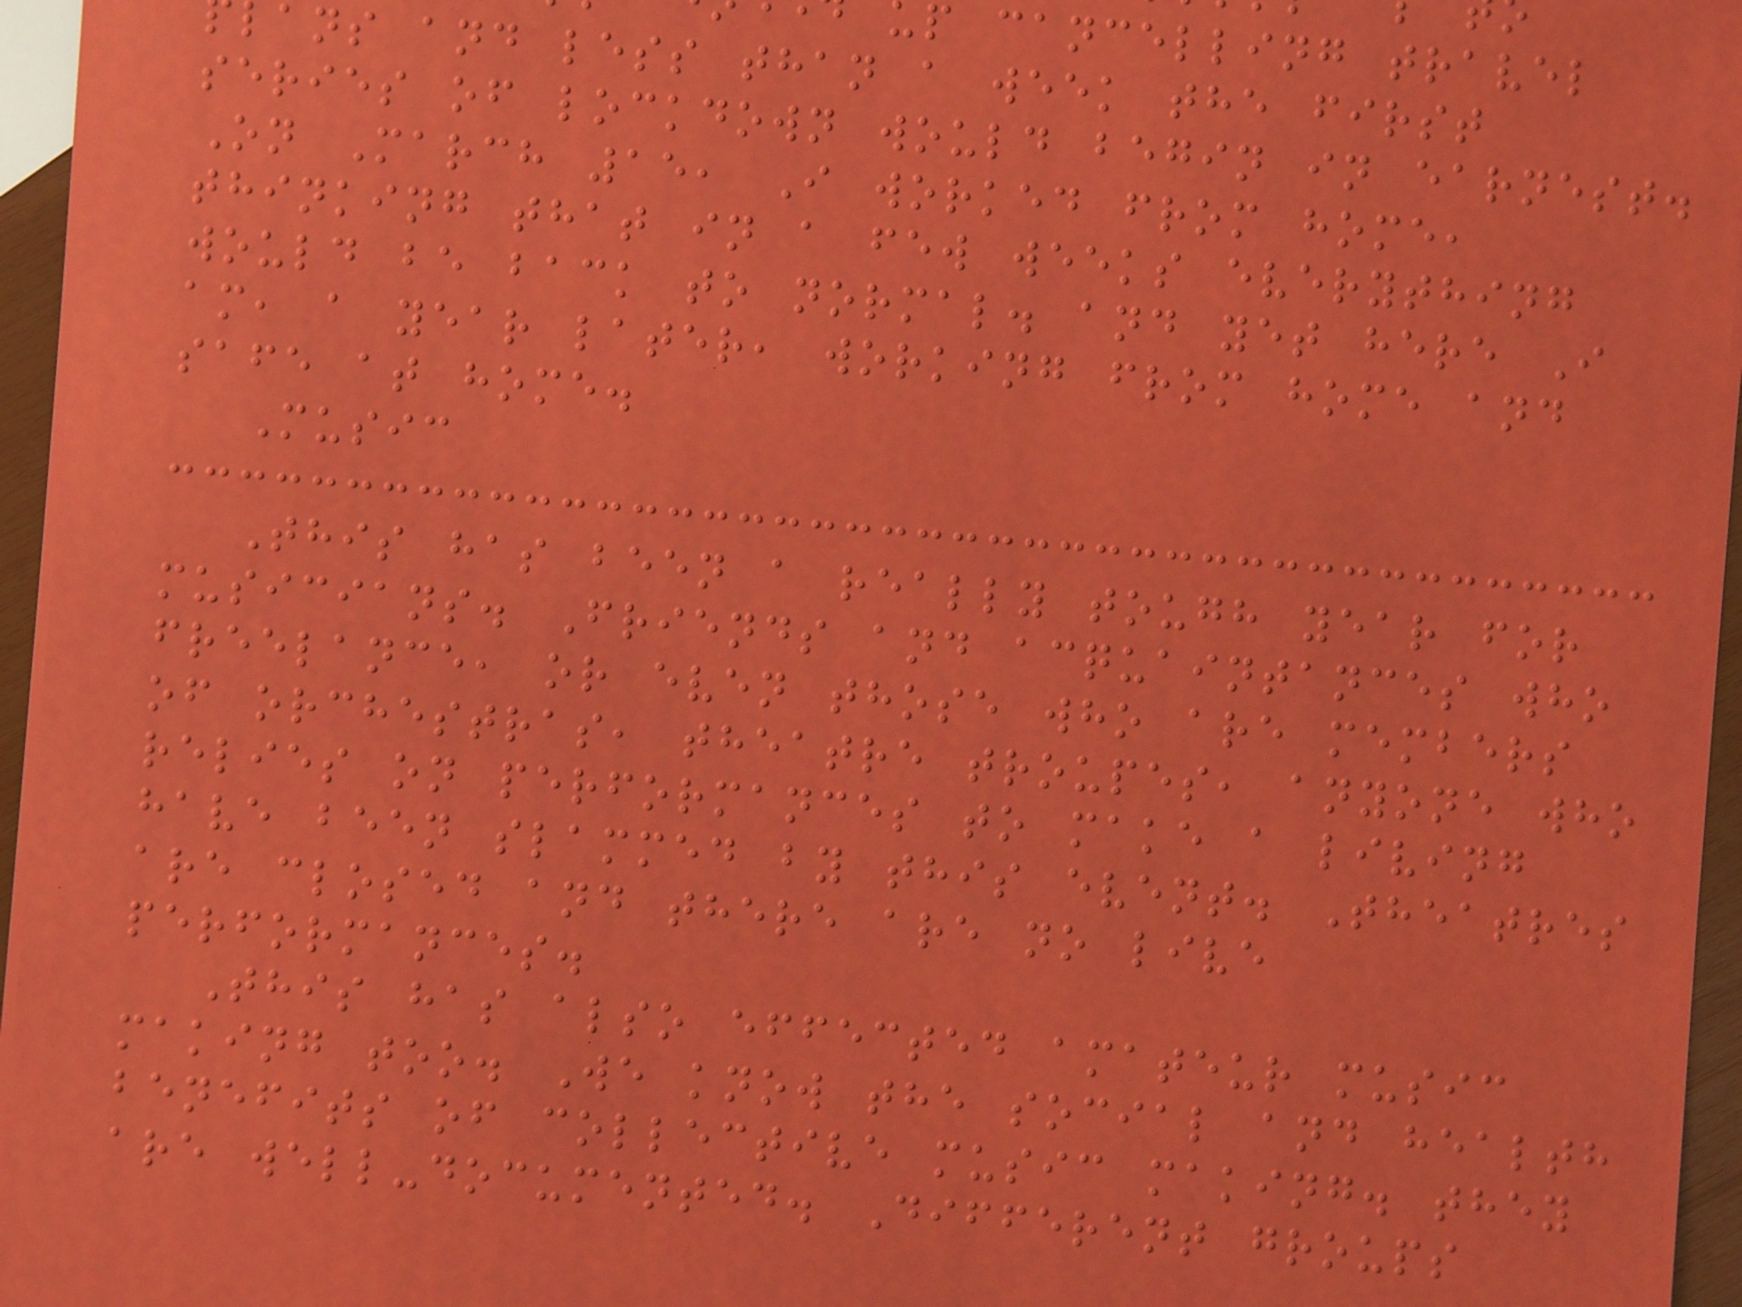p cancelling travel
ans and less than a week the first
series of lockdown would begin in earnest.
On March 15, I worked from home,
thinking that in a few weeks everything
would be back to normal. and yet here I
am, a year later, working from home and
safe at home.
Music
This has been a really tough year for
musicians. Friends and acquaintances who
freelance, or even those who are members
of orchestras, theatre troupes, anyone who
relies on performances to make a living
have been slammed by this event. Theatres
are closed and there are no live
performances.
This has also effected amateur music
making too. We know the social and health
benefits of collective music making. they
are well-documented. Different groups
